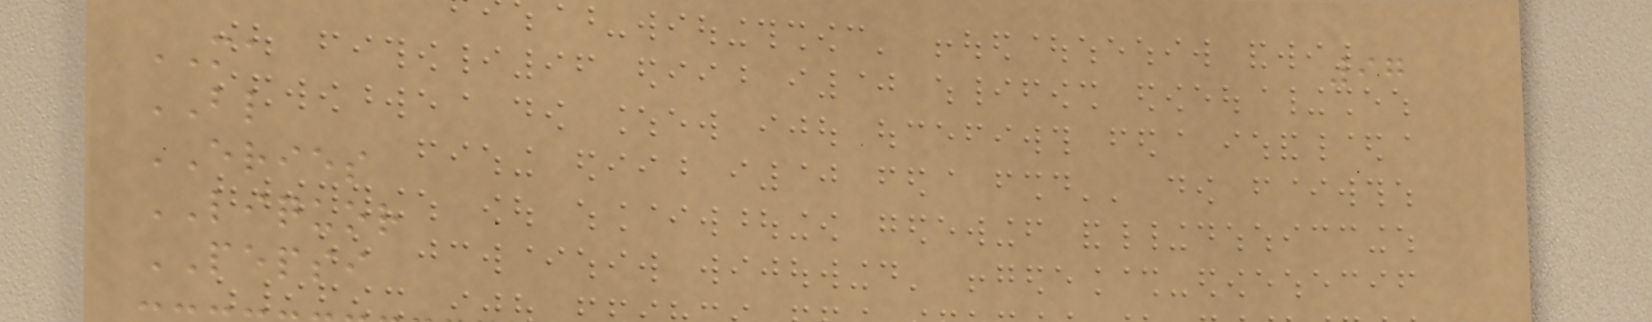97
MA
BL
ERIES
LIQUOR
PEPSI
